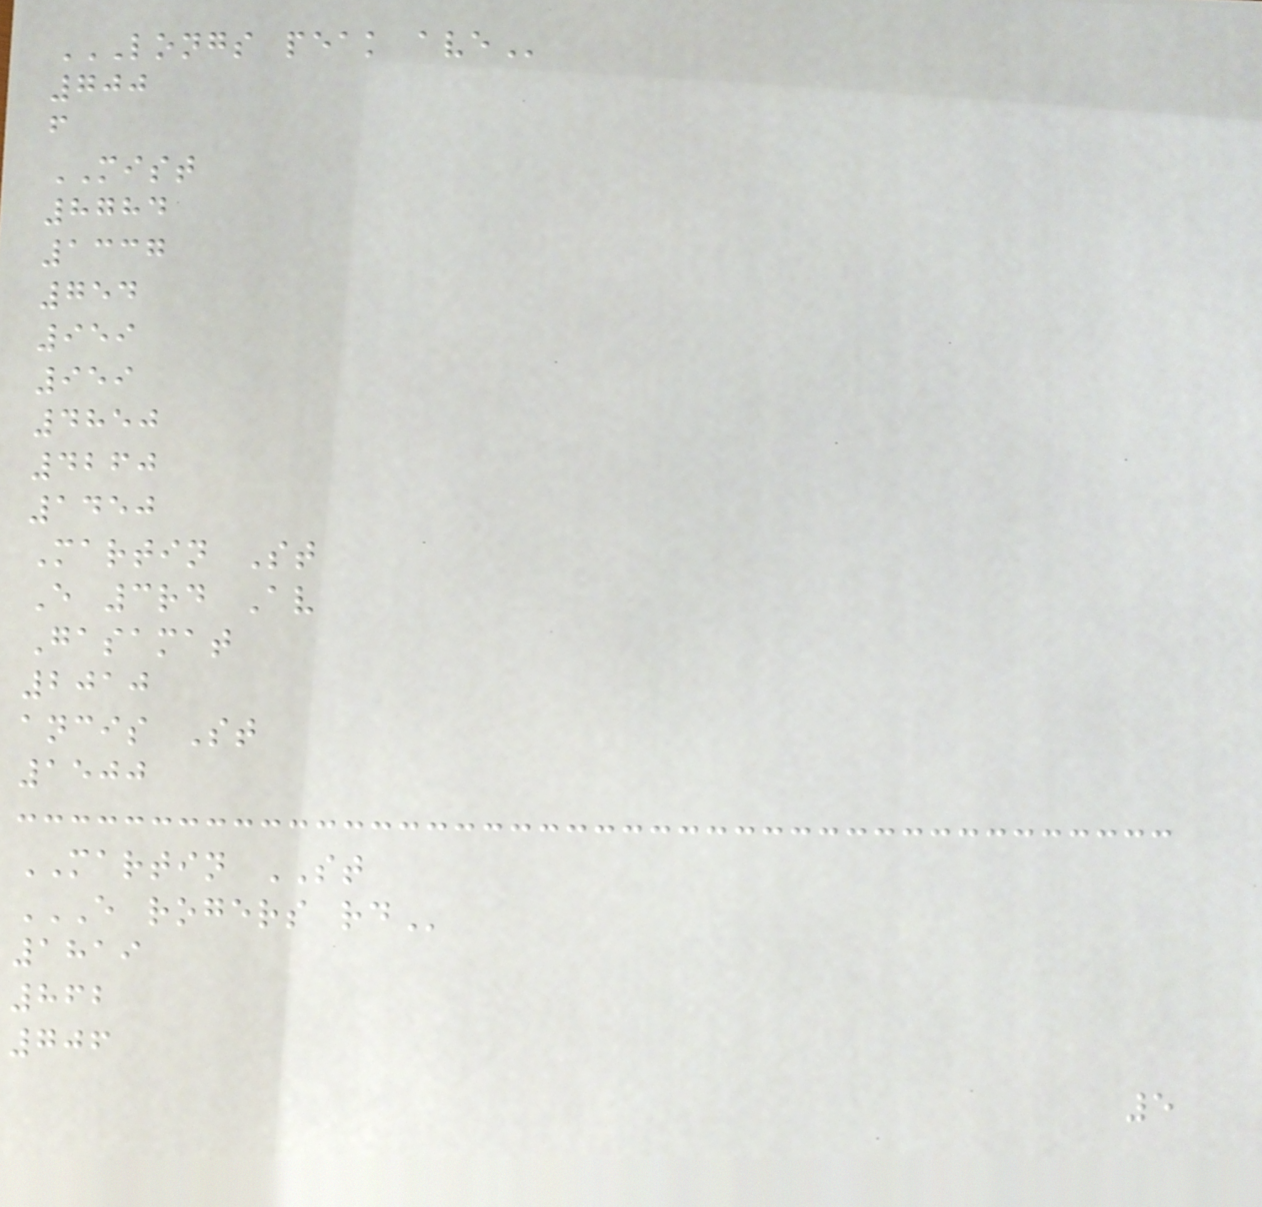LONGS PEAK AVE
700
f
MIST
8784
1337
754
959
959
4850
4260
1450
Martin St
E 3rd Av
Gasamat
2010
ancis St
1500
MARTIN ST
E ROGERS RD
1819
862
706
5
